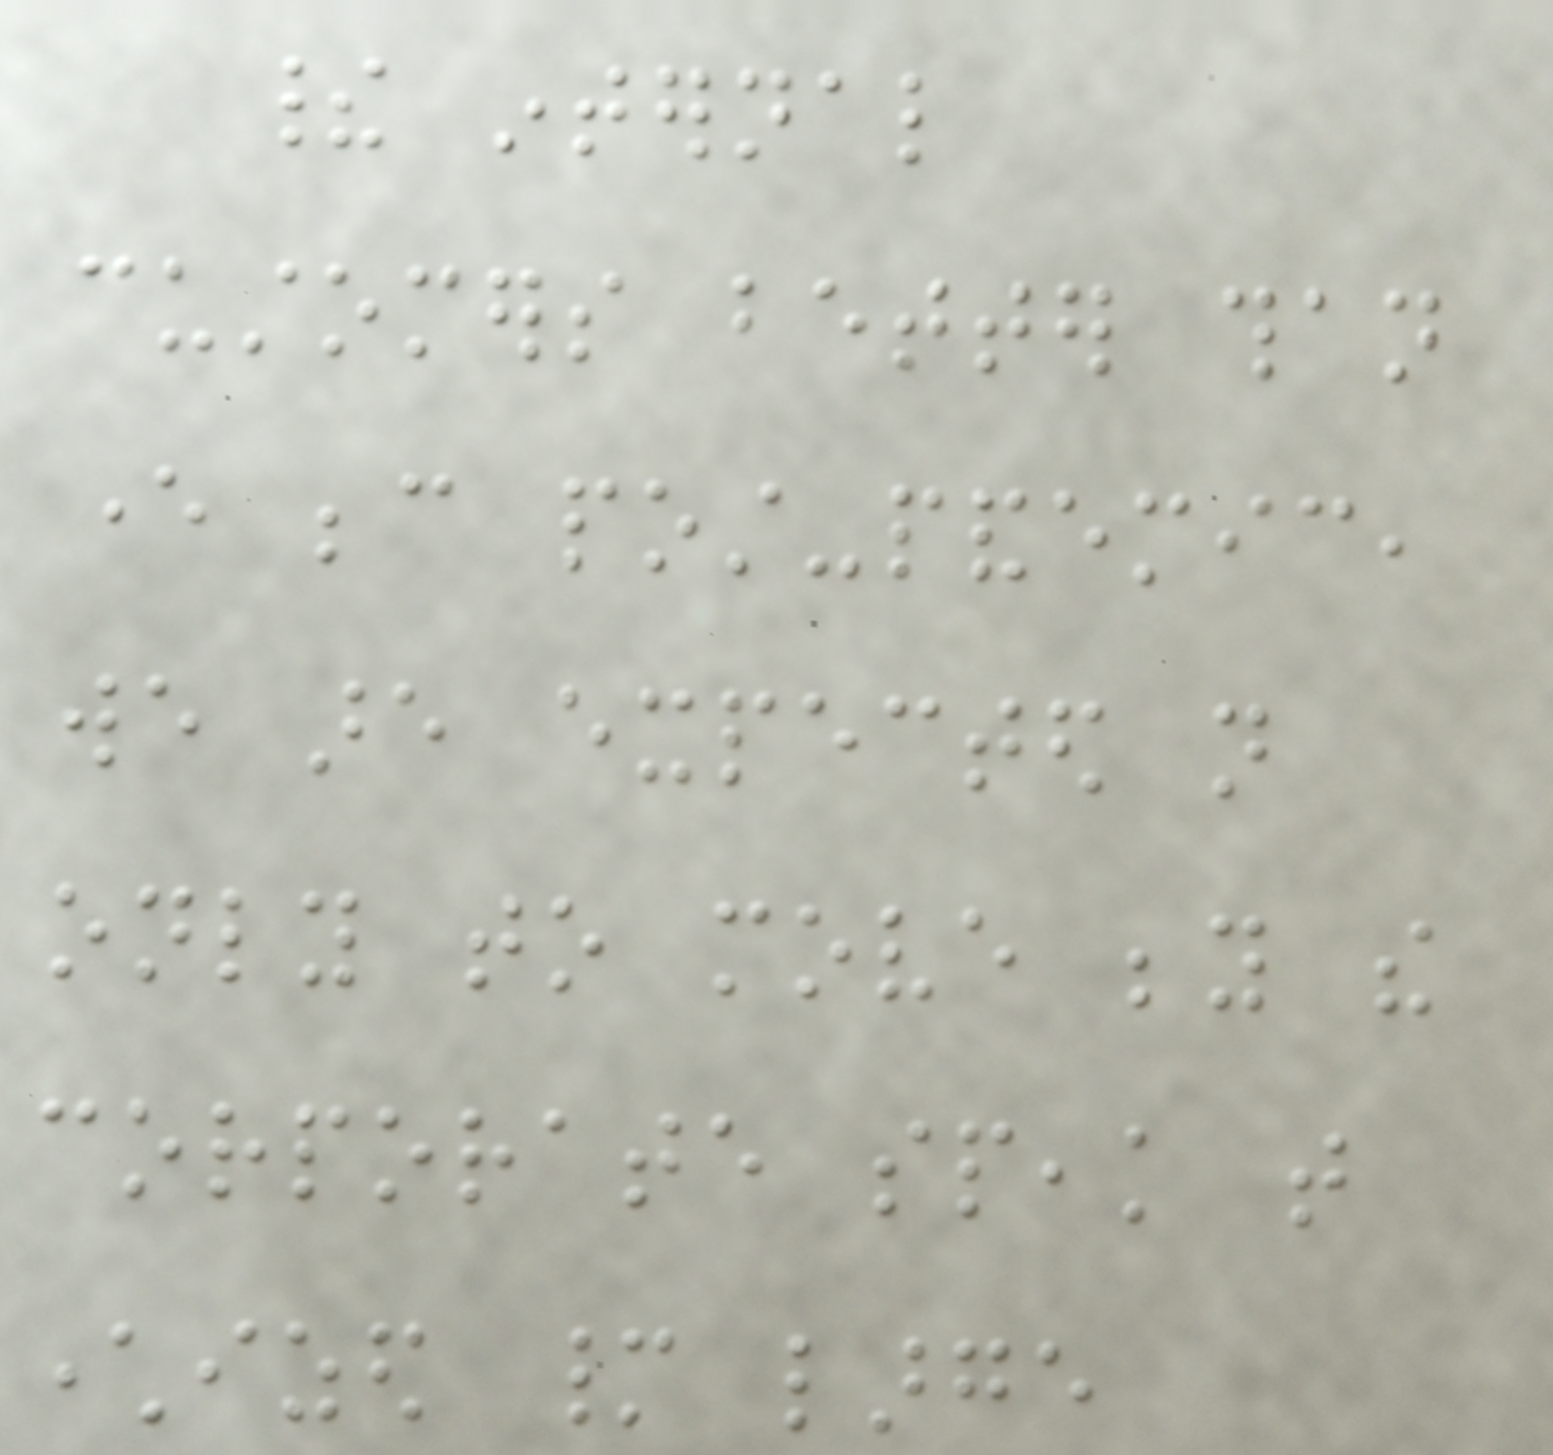their internal
customers better than
ever because post-pandemic,
we are expected not
only to move beyond the
corporate speak that
characterized many large
